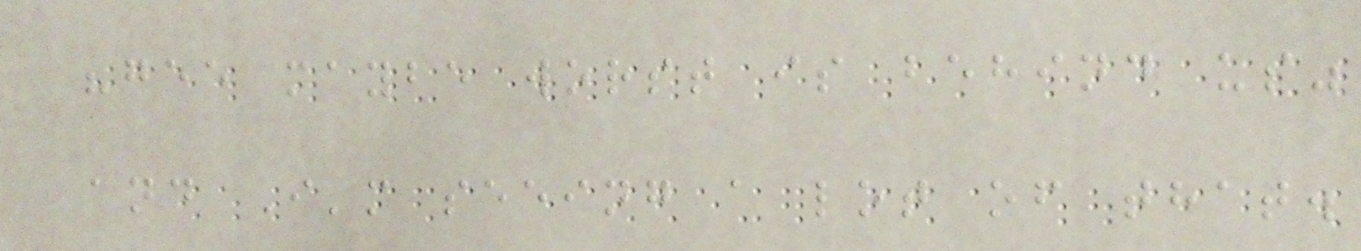"gee maybe worst is behind us"
and I'm seeing a lot of that.
